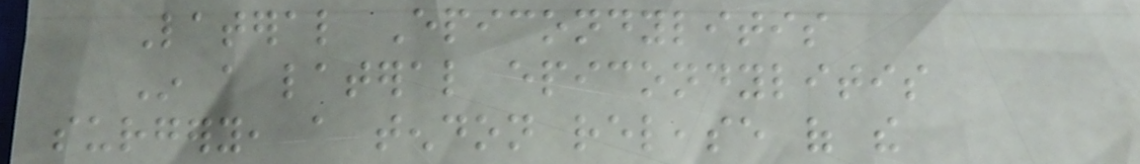Lateral Epicondylitis
In a lateral epicondylitis
surgery, a tendon release of the
